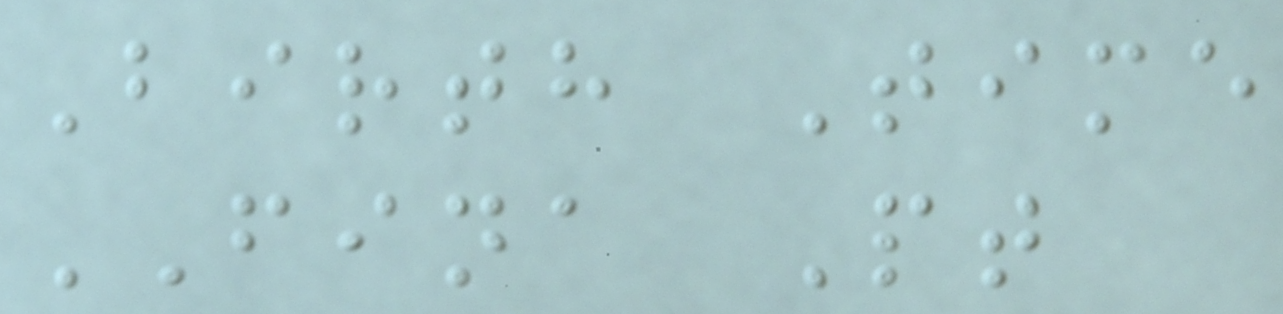Birth Time
FINA Pt
